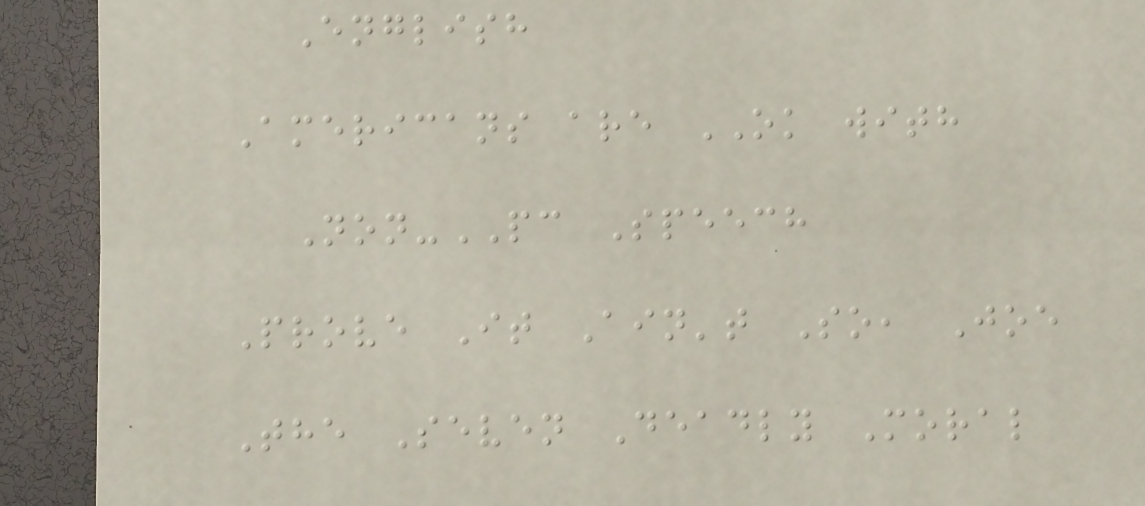English
Americans are OK with
Non-PC Speech
Prove It Ain't So, Joe
The Seven Deadly Moral
